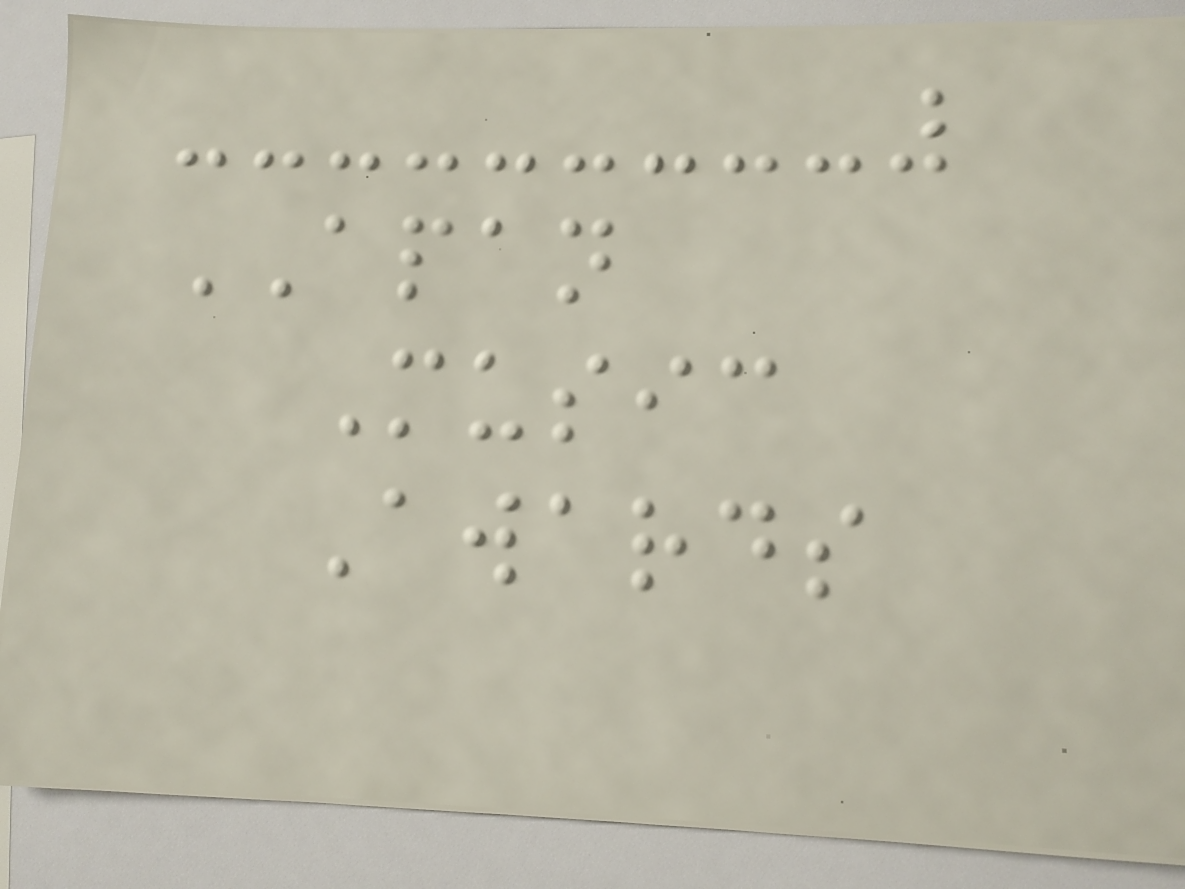APAN
Music
Awards
